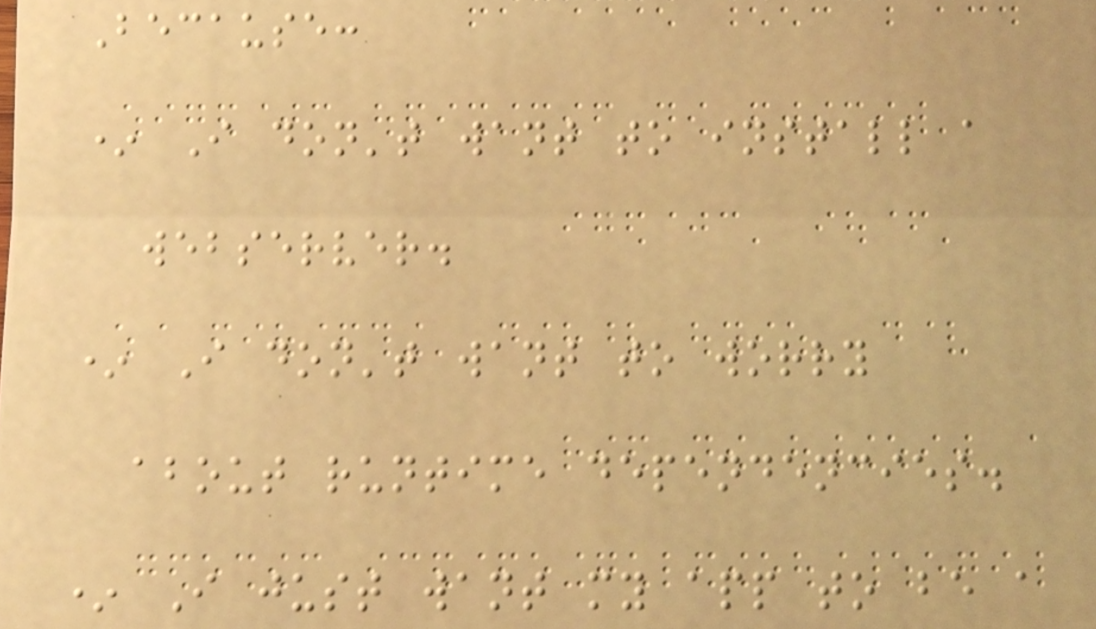Because:
* I don't want to install a
webserver.
* I don't want to worry
about runtime dependencies.
* I just want my app to be a
